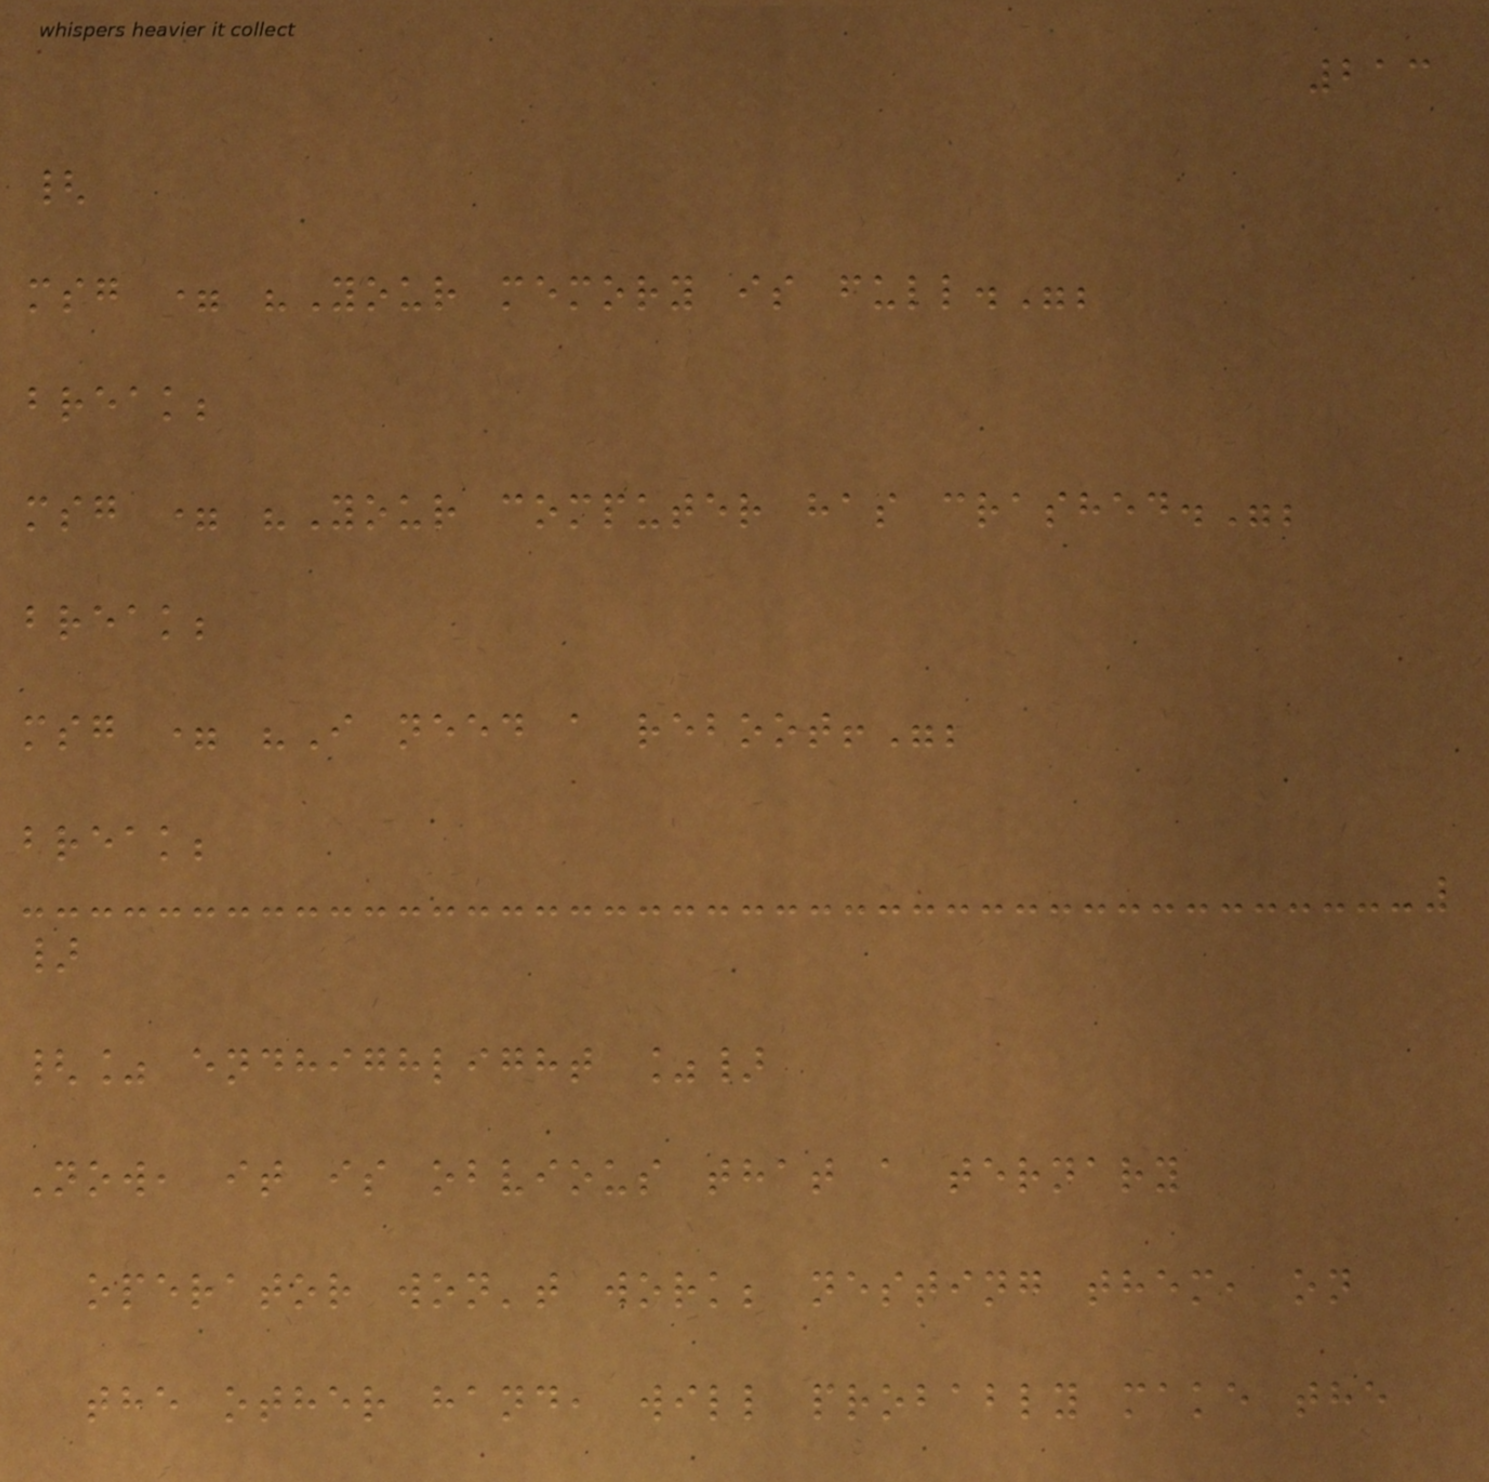213
{
msg = "Your memory is full.";
break;
msg = "Your computer has crashed.";
break;
msg = "I need a reboot!";
break;
}
{% endhighlight %}
Now, it is obvious that a ternary
operator won't work; nesting them, on
the other hand, will probably make the
